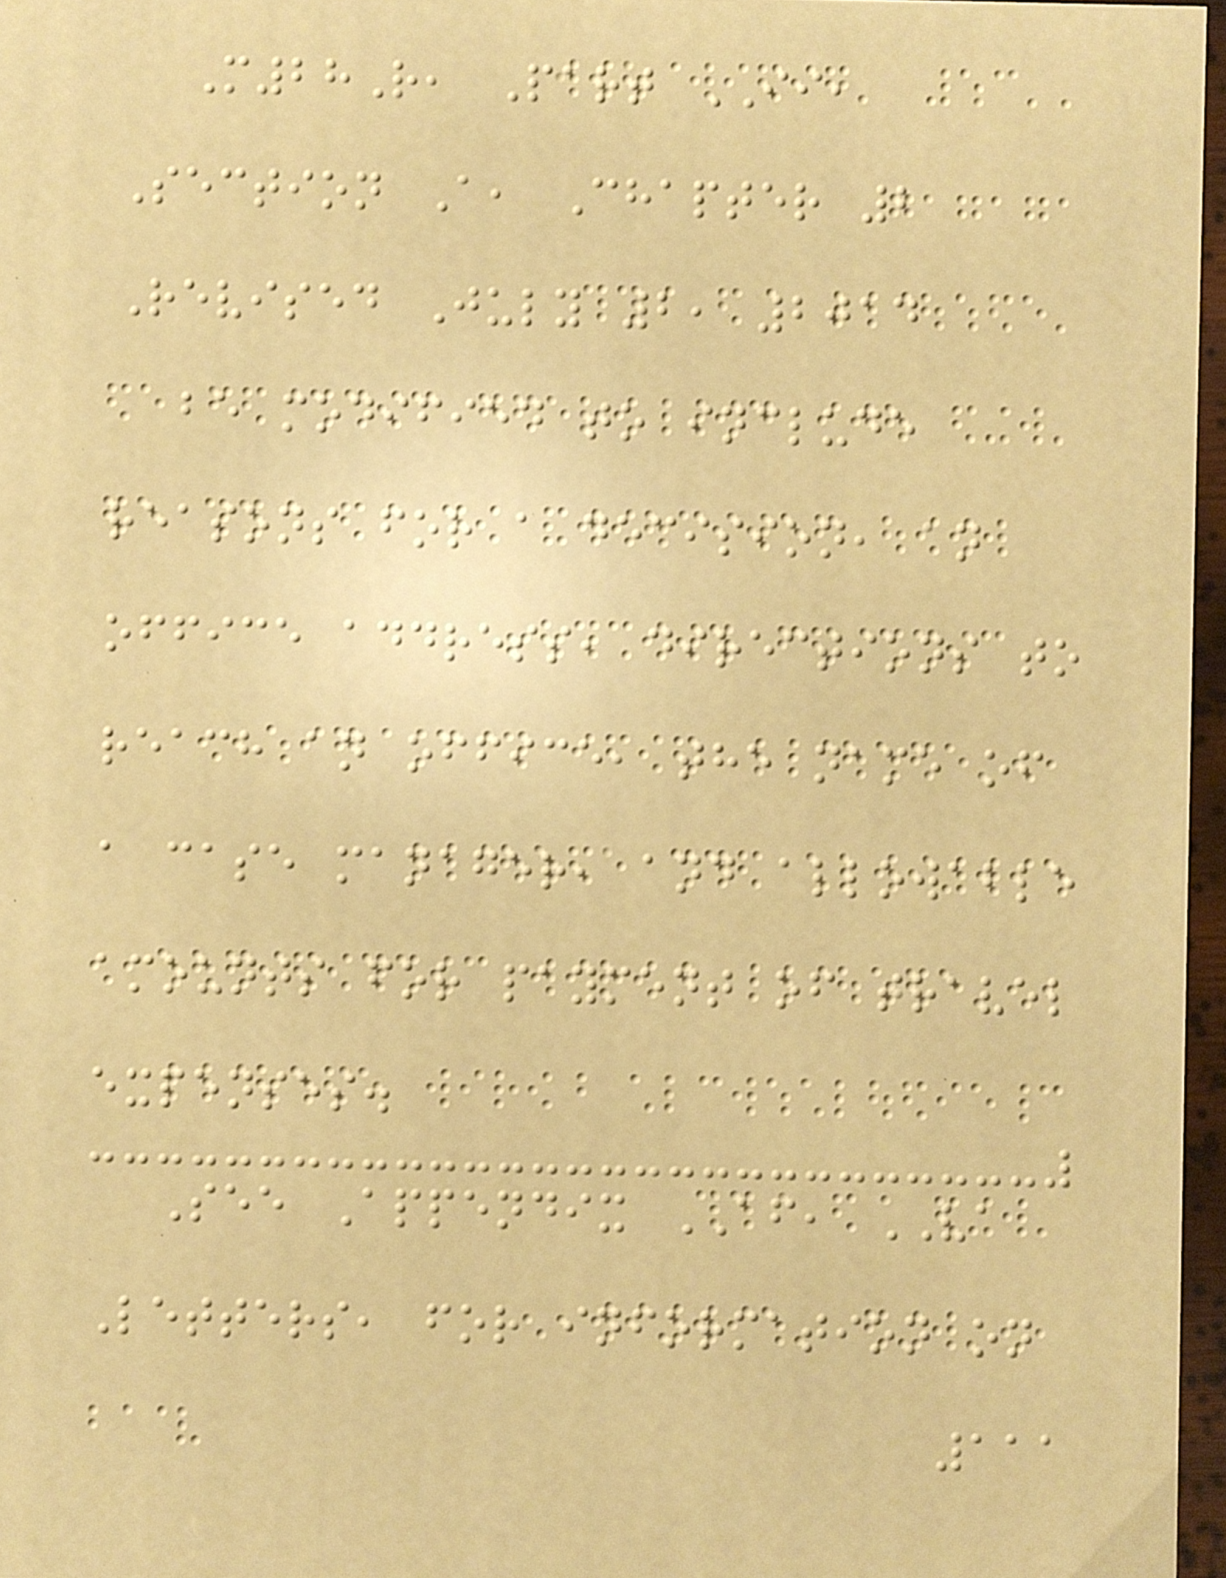M28R, Part II,
Section A, Chapter 2
Revised July 2, 2014
be modified to include
reasons for a decision, an
office address, directions to
reach an office, the name of
a case manager, and allowable
amounts for payment of travel
expenses.
See Appendix AF, VA
Letters, for information on
111
